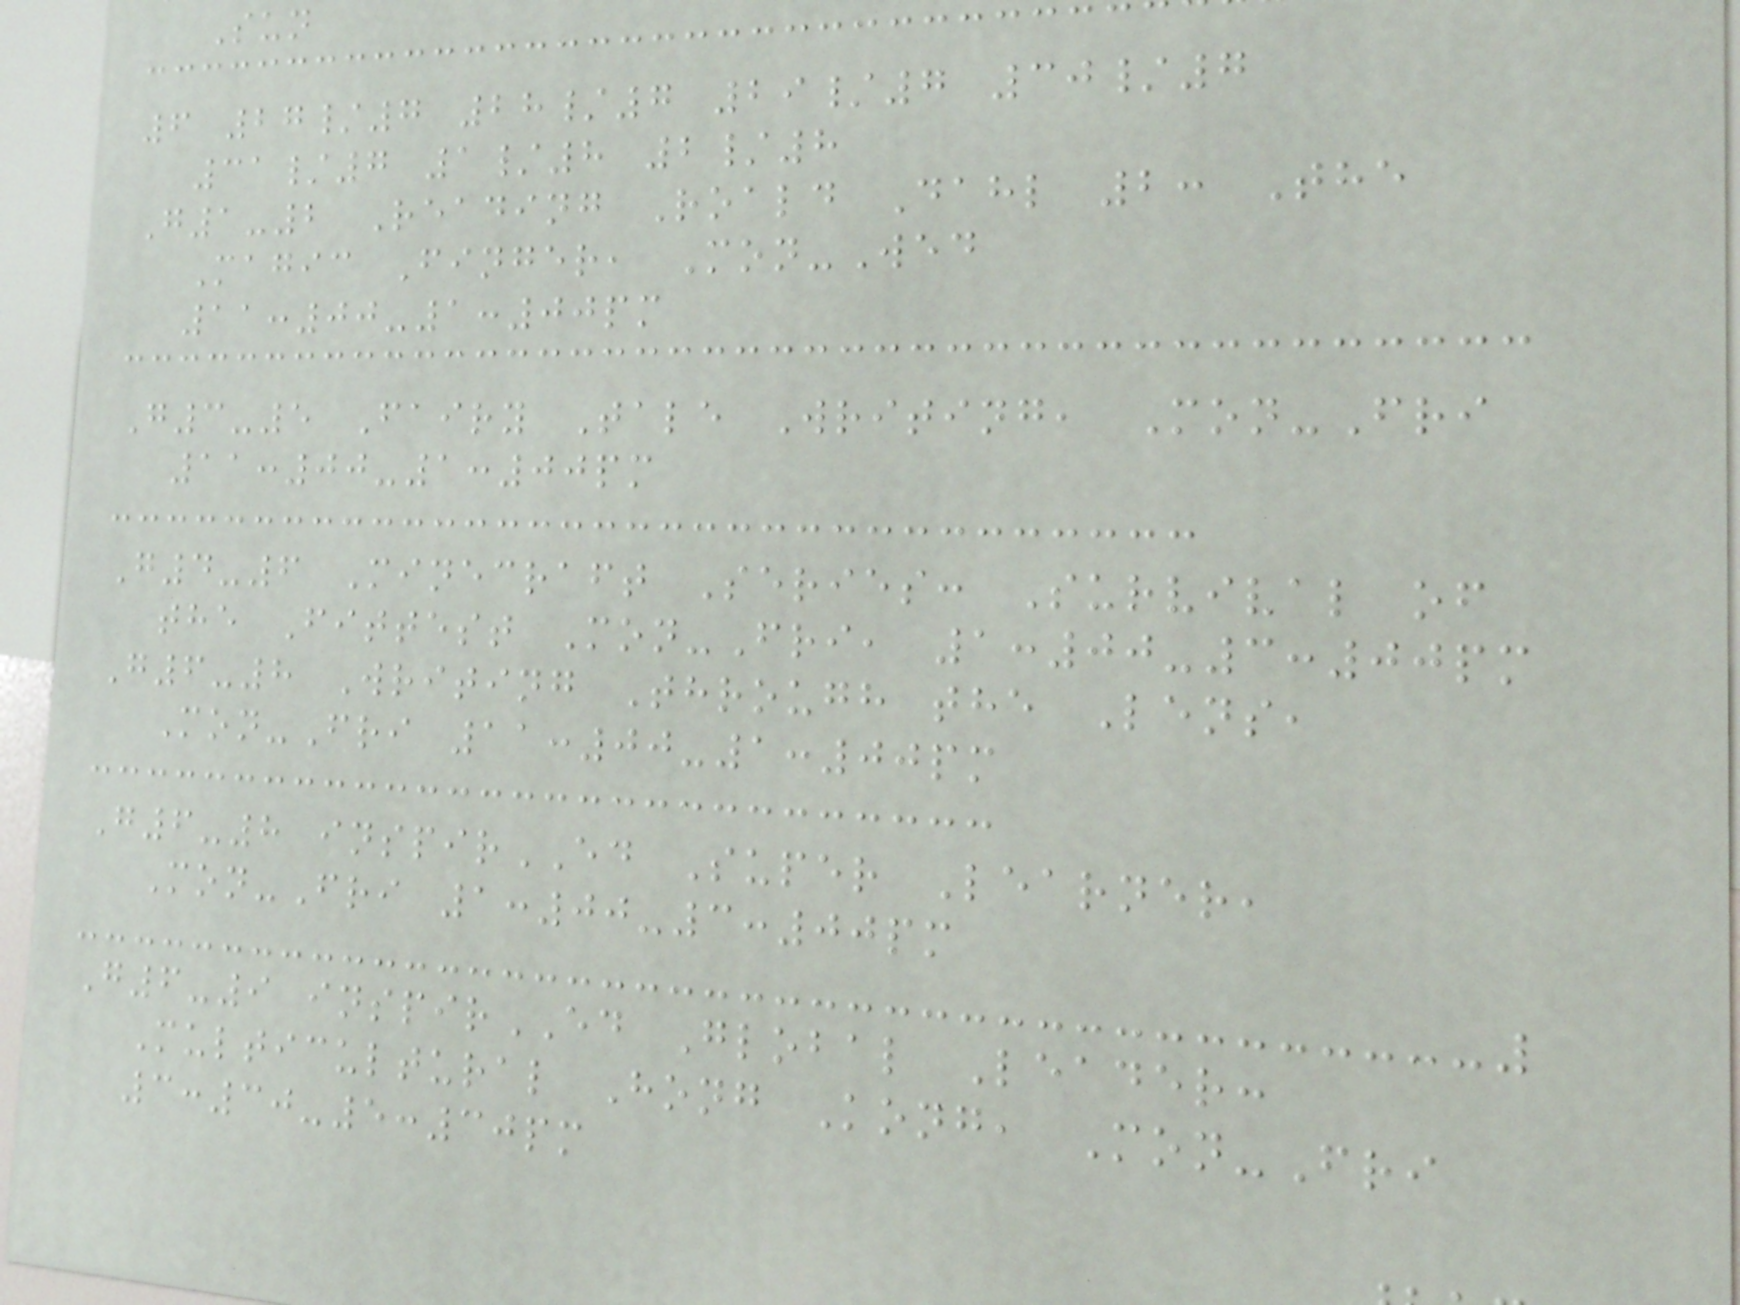Sun
6 27/7 28/7 29/7 30/7
31/7 1/8 2/8
G1-2 Reading Roald Dahl 2: The
Magic Finger, Mon-Wed
11:00-1:00pm
G3-5 Fairy Tale Writing, Mon-Fri
11:00-1:00pm
G4-6 Minecraft Series: Survival of
the Fittest Mon-Fri, 1:00-3:00pm
G6-8 Writing Through the Lens,
Mon-Fri 11:00-1:00pm
G6-8 inspirED Super Learner,
Mon-Fri 1:00-3:00pm
G6-9 inspirED Global Leader:
Multicultural Hong Kong, Mon-Fri
3:30-5:30pm
